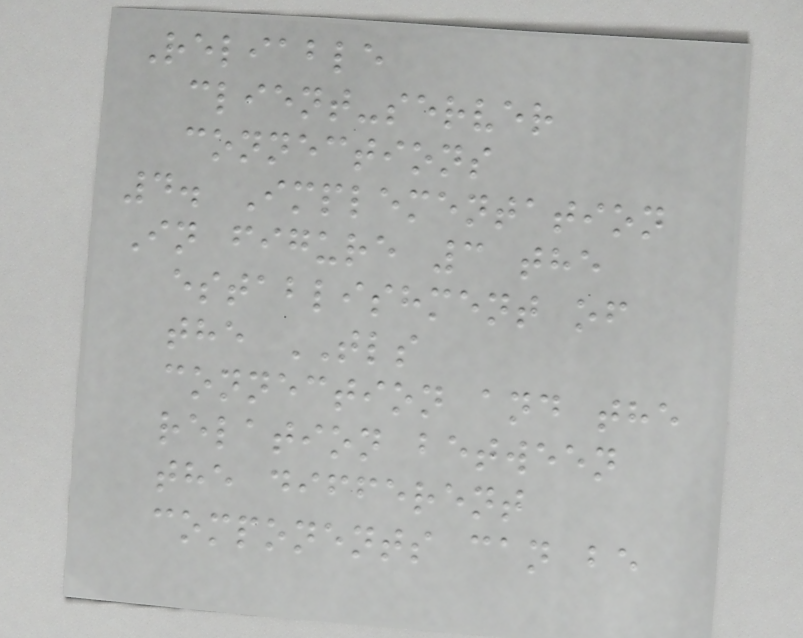Reliable
client-server
connections
4. Implementation
In figure 3 the
establishment of
the TLS
connection and the
relation between
the different
components can be
